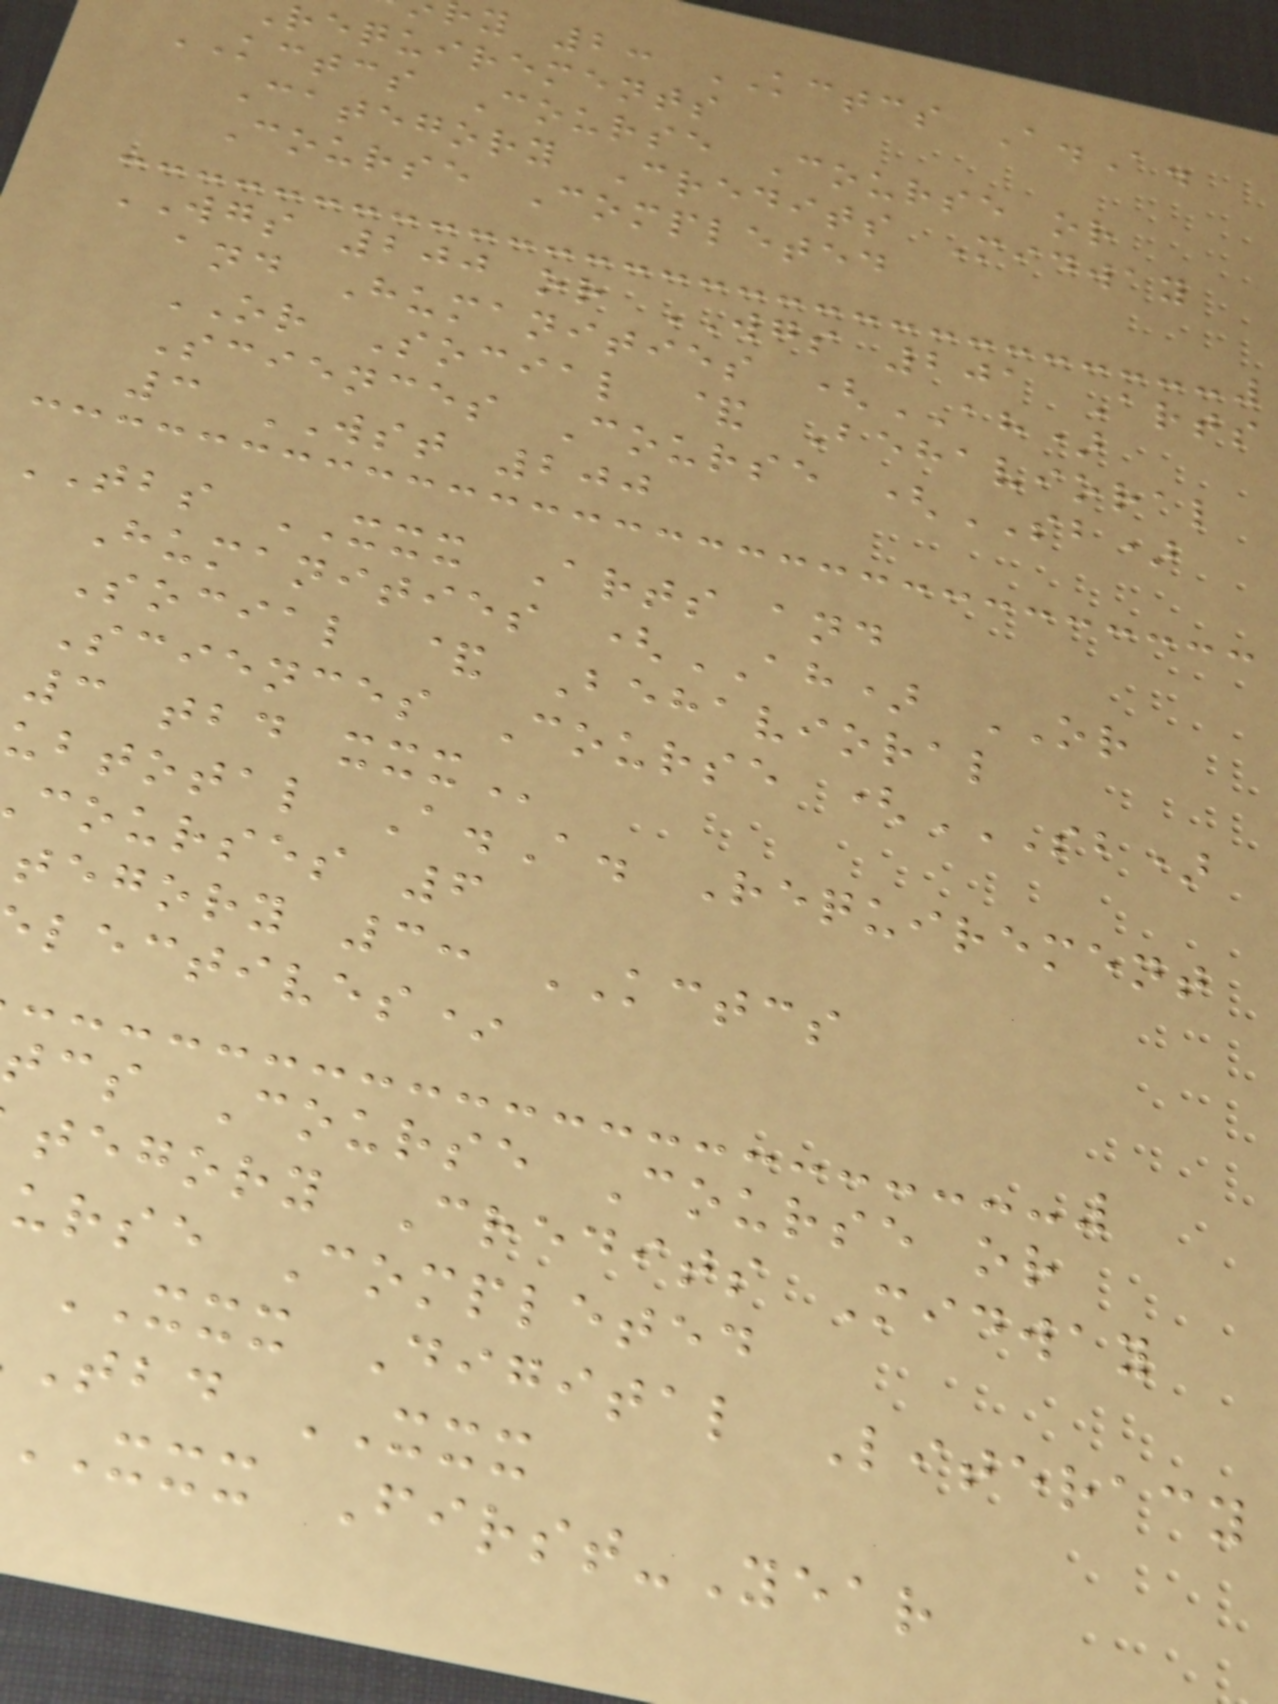y 2: KCTCS A.A.
requirements
KCTCS Course Course or
Category Credits Midway
Course Completed
WGS 200 or WGS 201 Arts
and Humanities (AH)
OR Social & Behavioral
Sciences Course (SB)
3 WST 200
TBS XXX Arts and
Humanities (AH) OR
Social & Behavioral
Sciences Course (SB)
3 tbd
ubtotal A.A. Requirement
courses 6
tegory 3: KCTCS
lectives*
tcs Course Course or
tegory Credits Midway
urse Completed
XXX Digital Literacy
tbd XXX
xxx First-Year
